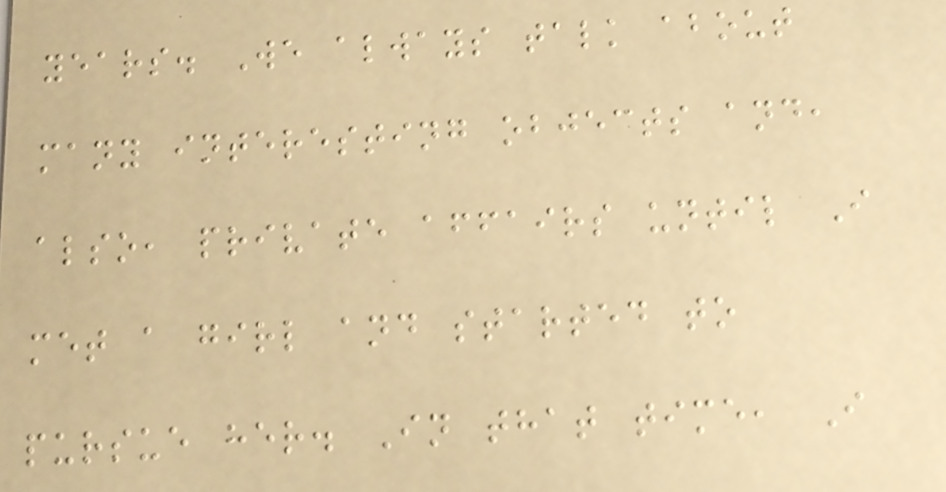years. We always talk about
many interesting objects and,
also, private affairs until I
met a girl and started to
pursue her. In that time, I
